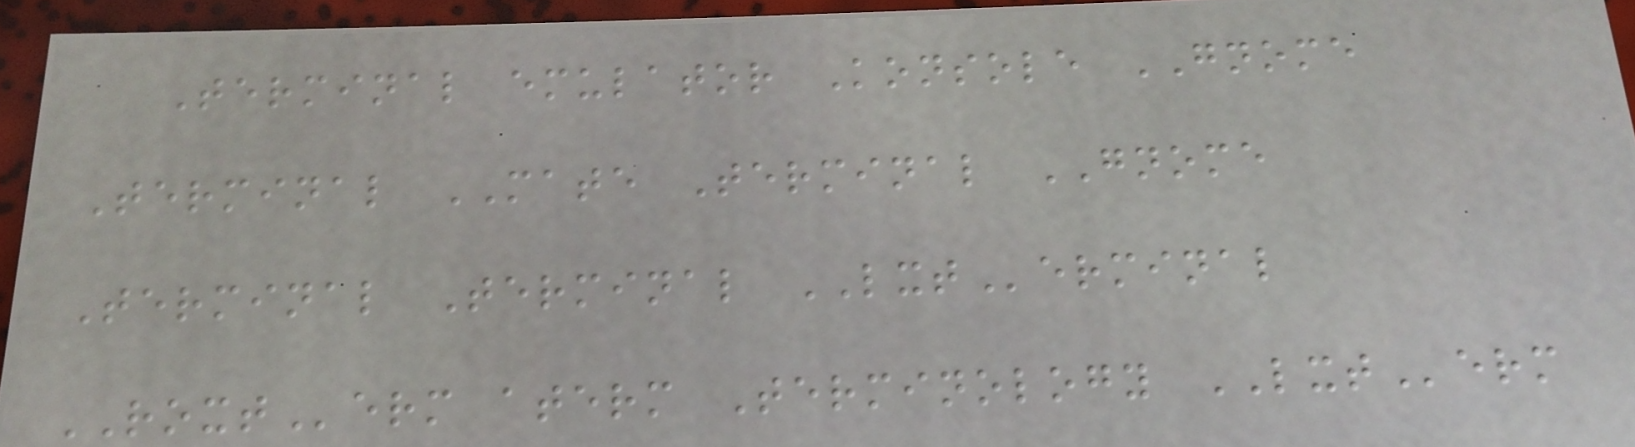Terminal emulator Konsole GNOME
Terminal MATE Terminal GNOME
Terminal Terminal LXTerminal
ROXTerm aterm Terminology LXTerm
